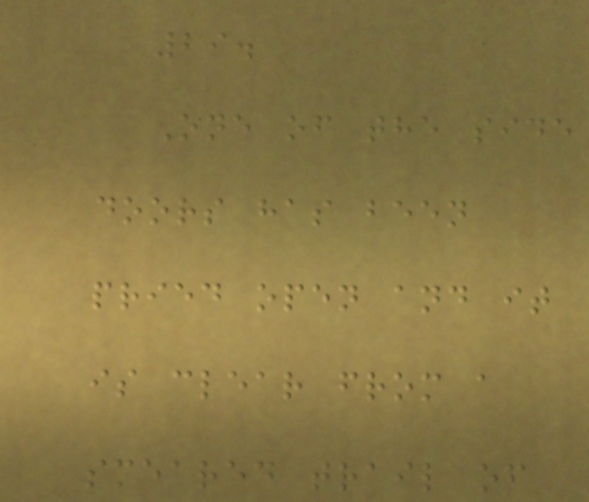29.
One of the side
doors has been
pried open and it
is clear from a
smeared trail of
